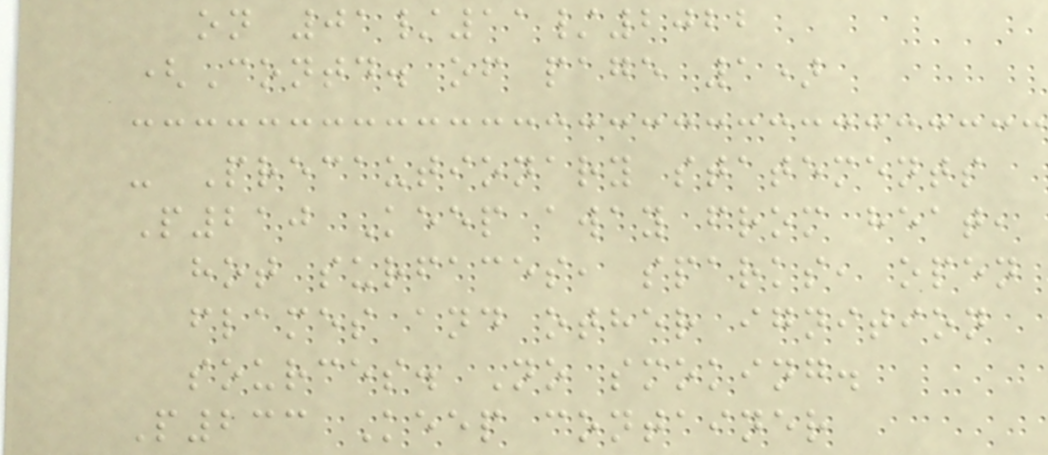on 01/11/2022
(Contd. of page 1)
- Precautionary statements
P210 Keep away from heat,
hot surfaces, sparks, open
flames and other ignition
sources. No smoking.
P233 Keep container
